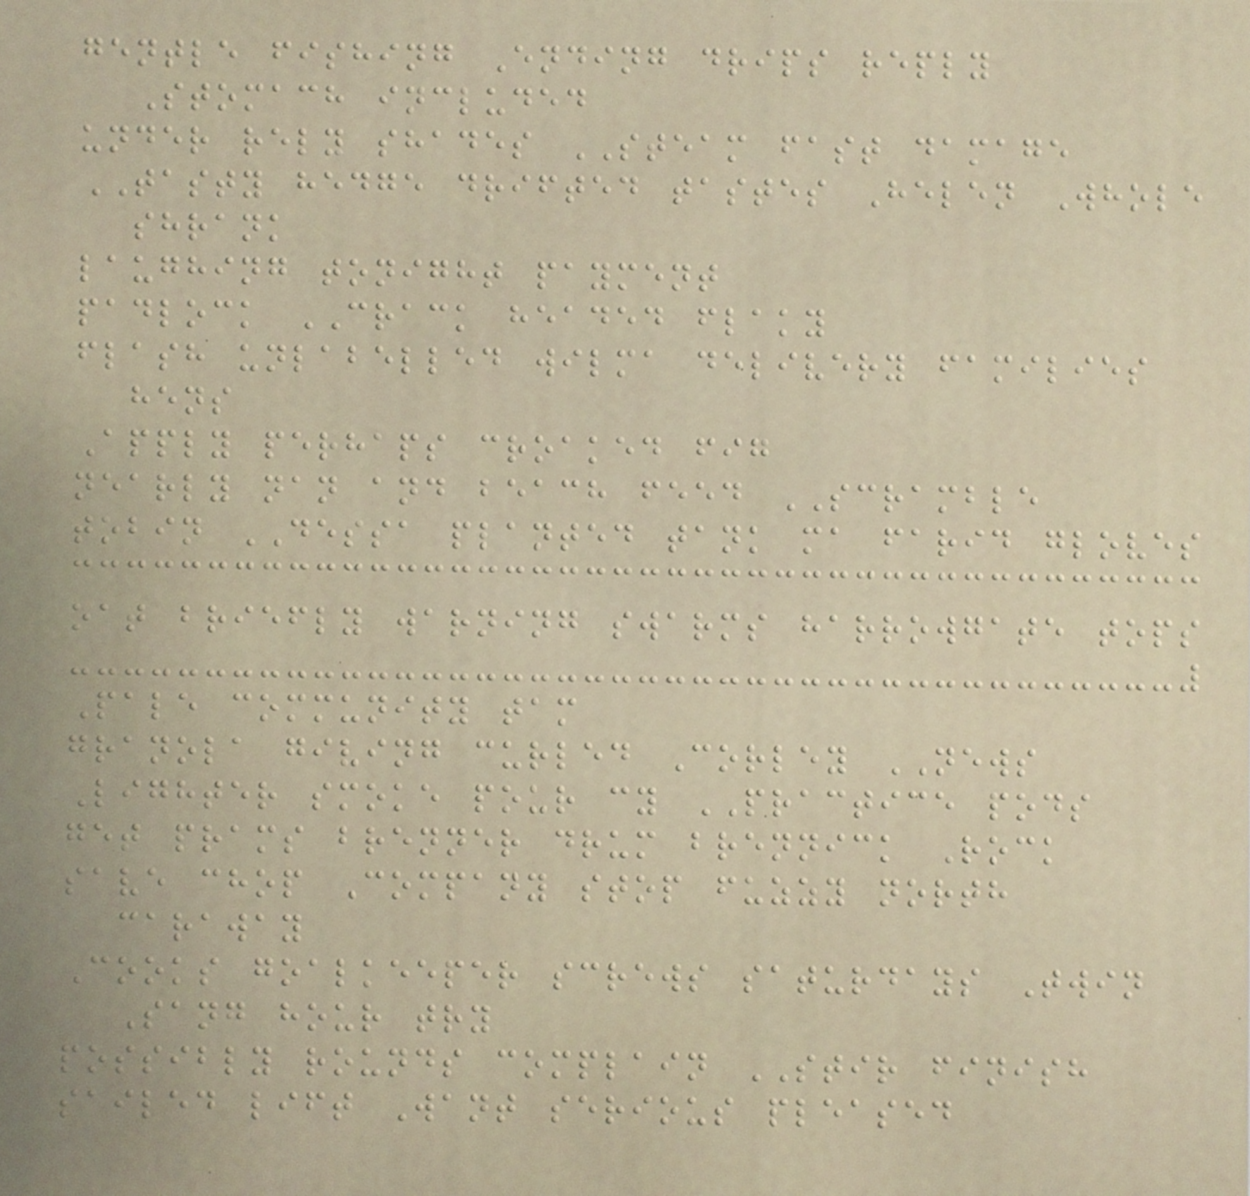gentle fishing Ending drips reply
Stomach included
under rely shades STEAM fast damage
TASTY hedge drifted tastes Helen Whole
shrank
laughing tonight payment
padlock CRACK headed flaky
flash unlabelled wilma delivery families
hens
Apply perhaps croaked fig
nearly nan and beach feed SCRAMBLE
tobin DESSA planted tank ma farid gloves
oat briefly warning swarms harrowgate tops
Pale community tam
granola giving curled Corley NEWS
Lighter smoke pour cy PRACTICE pods
get prams brenner drum brennick Rock
save chop Company stop fuzzy north
caraway
Cooks goalkeeper screws saturdays Twin
Sang hour try
possibly rounds complain STIR finish
sailed lift Want serious pleased
